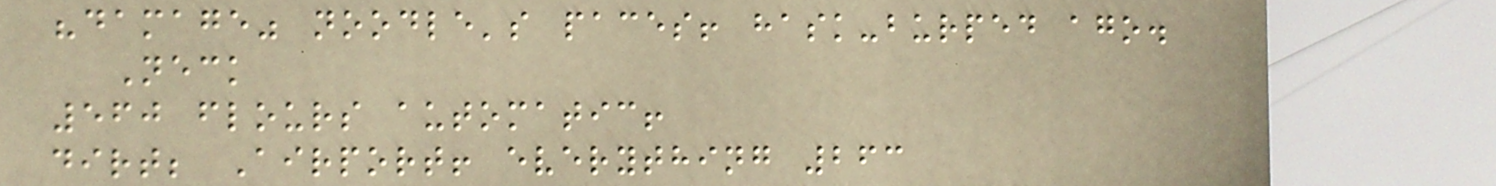"damage" noodle's paces! hask-burped ago.
Neck
560 flours automatic!
dirt; Airport! everything 263
